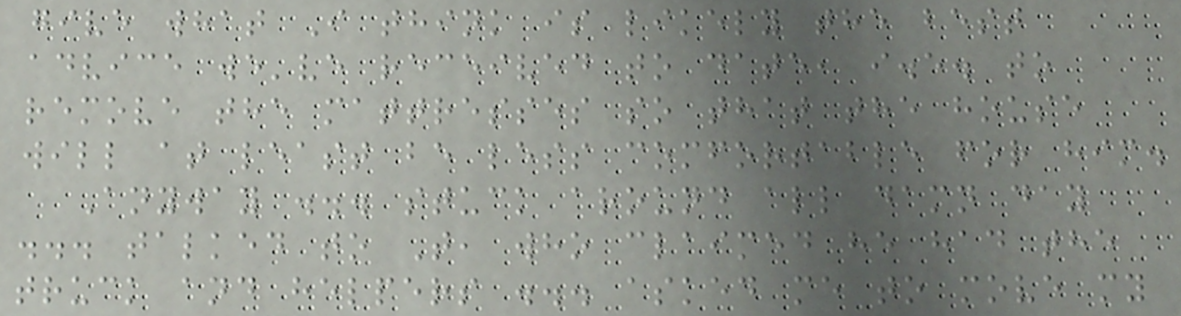give what I think is likely the best
advice we've received to date, i.e. to
remove the mattresses so that the house
will at least be less comfortable for him.
Anyway ... stuck around all damn day
... talked to T, who claimed he had the
truck and helpers ... asked me to move my
